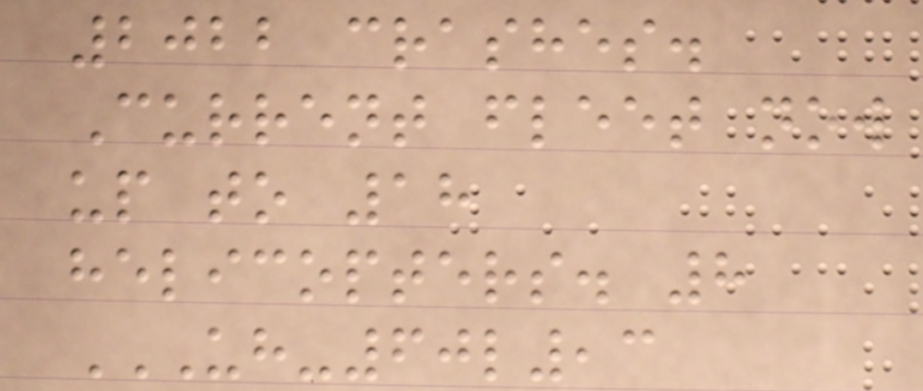2022 crashes.
Current fleet now
up to 18
helicopters. 8
UH-60L,3
